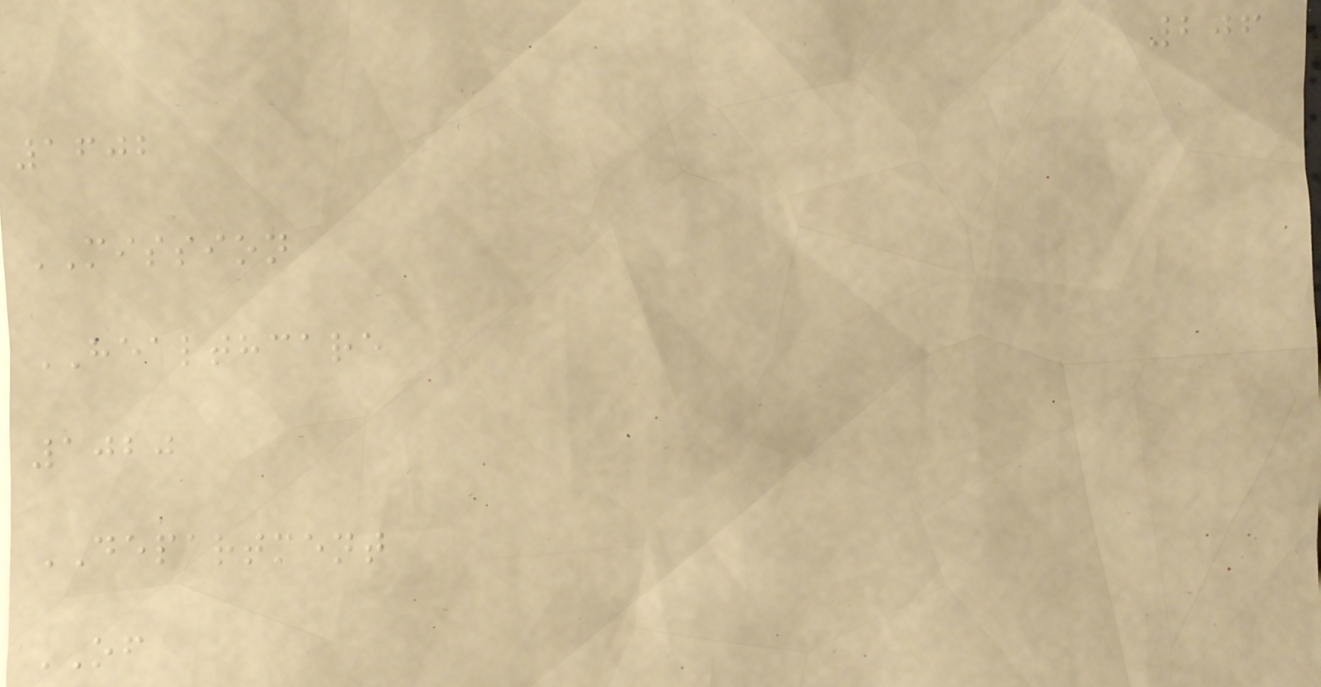206
1602
MISSION
HEALTHCARE
1020
DEPARTMENT
OF
